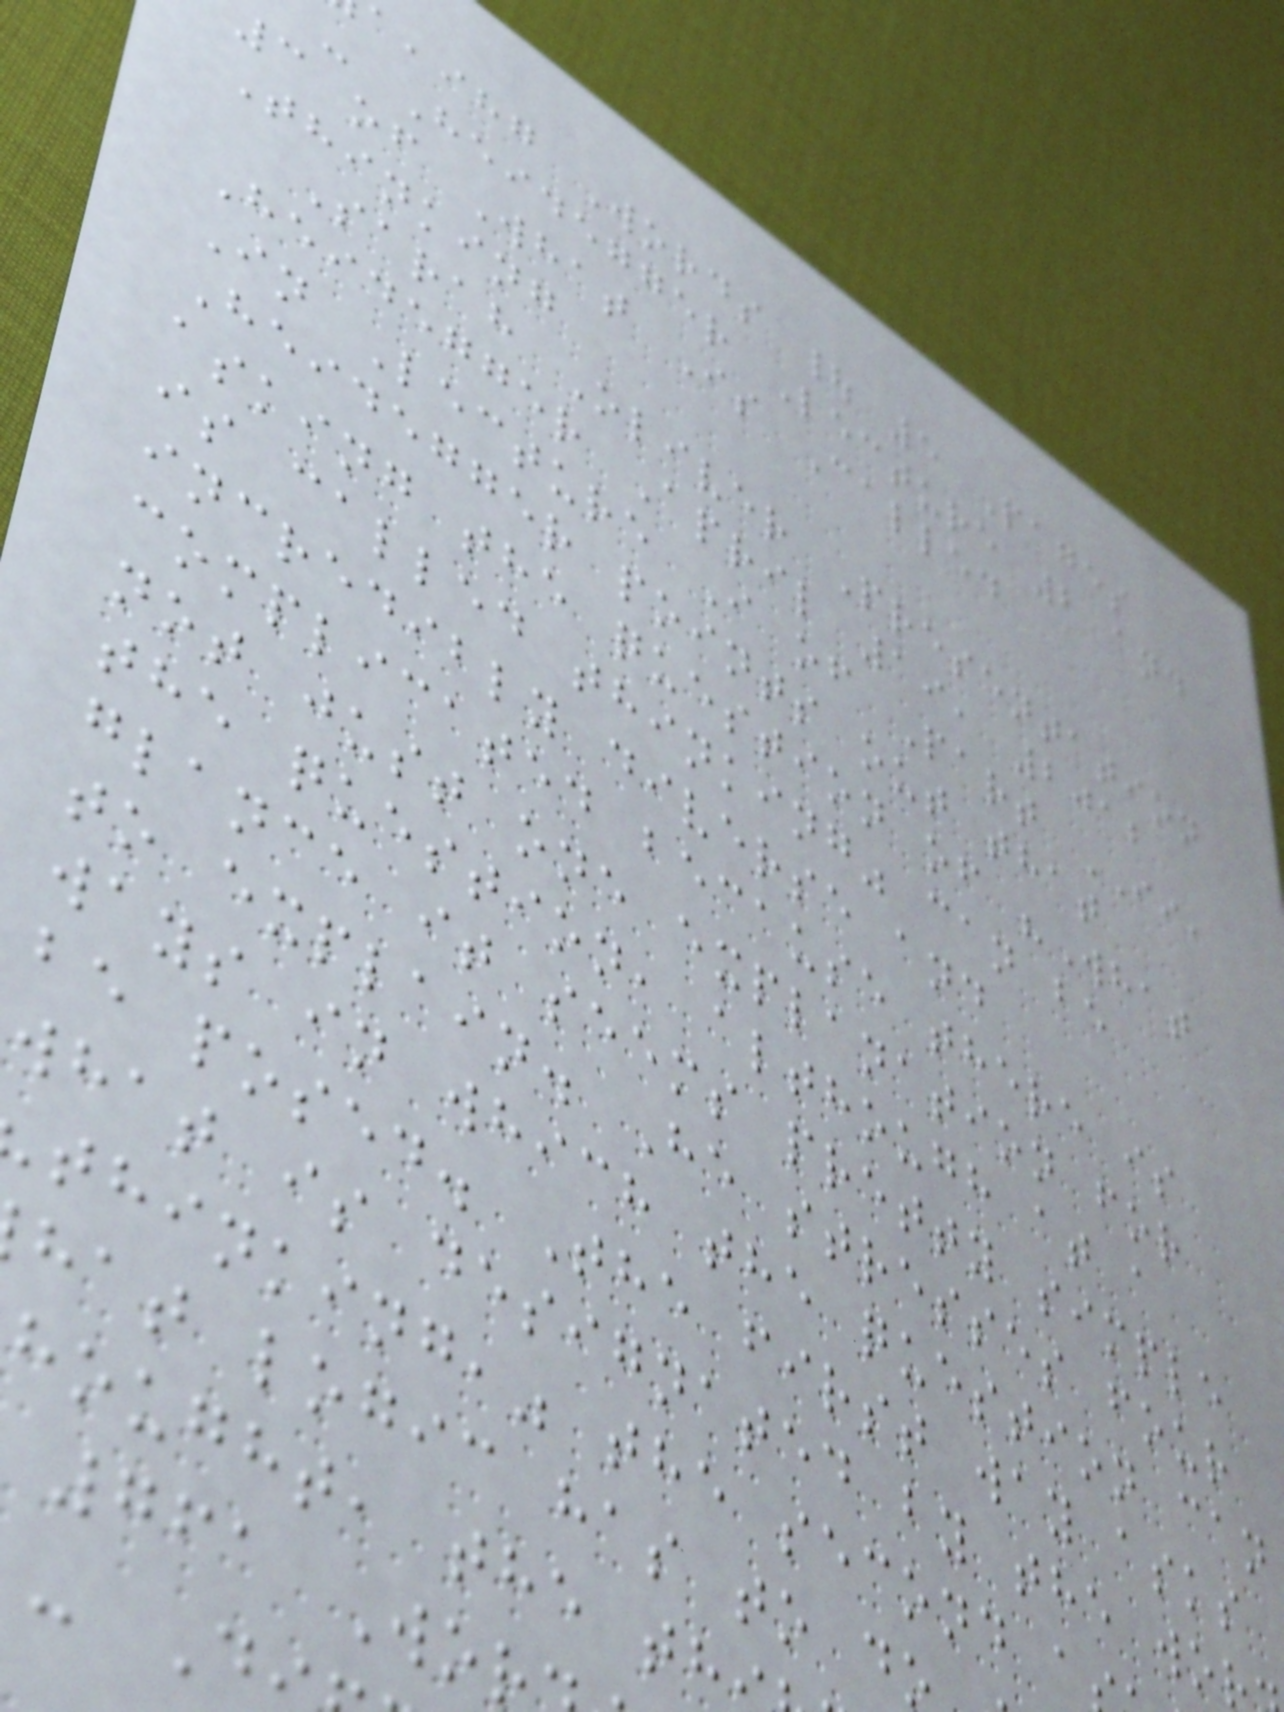,ihg Words | 5 Pages
- Heidegger Lecture 2 and
3 of What Is Called
Thinking
Sarah Oliver Presentation
Heidegger April 19, 2012
In Lecture I of Part II,
Heidegger points out that
asking the question of "What
is called thinking" can be
incredibly diverse and
complicated because there is
not just one explanation for
the question, although at a
glance it seems pretty simple
to explain. He stresses four
ways in which the question can
be posed. The first way asks
what is designated by the wo
thinking," the second a
hat logic has to d
hought, the th
761 Wo
